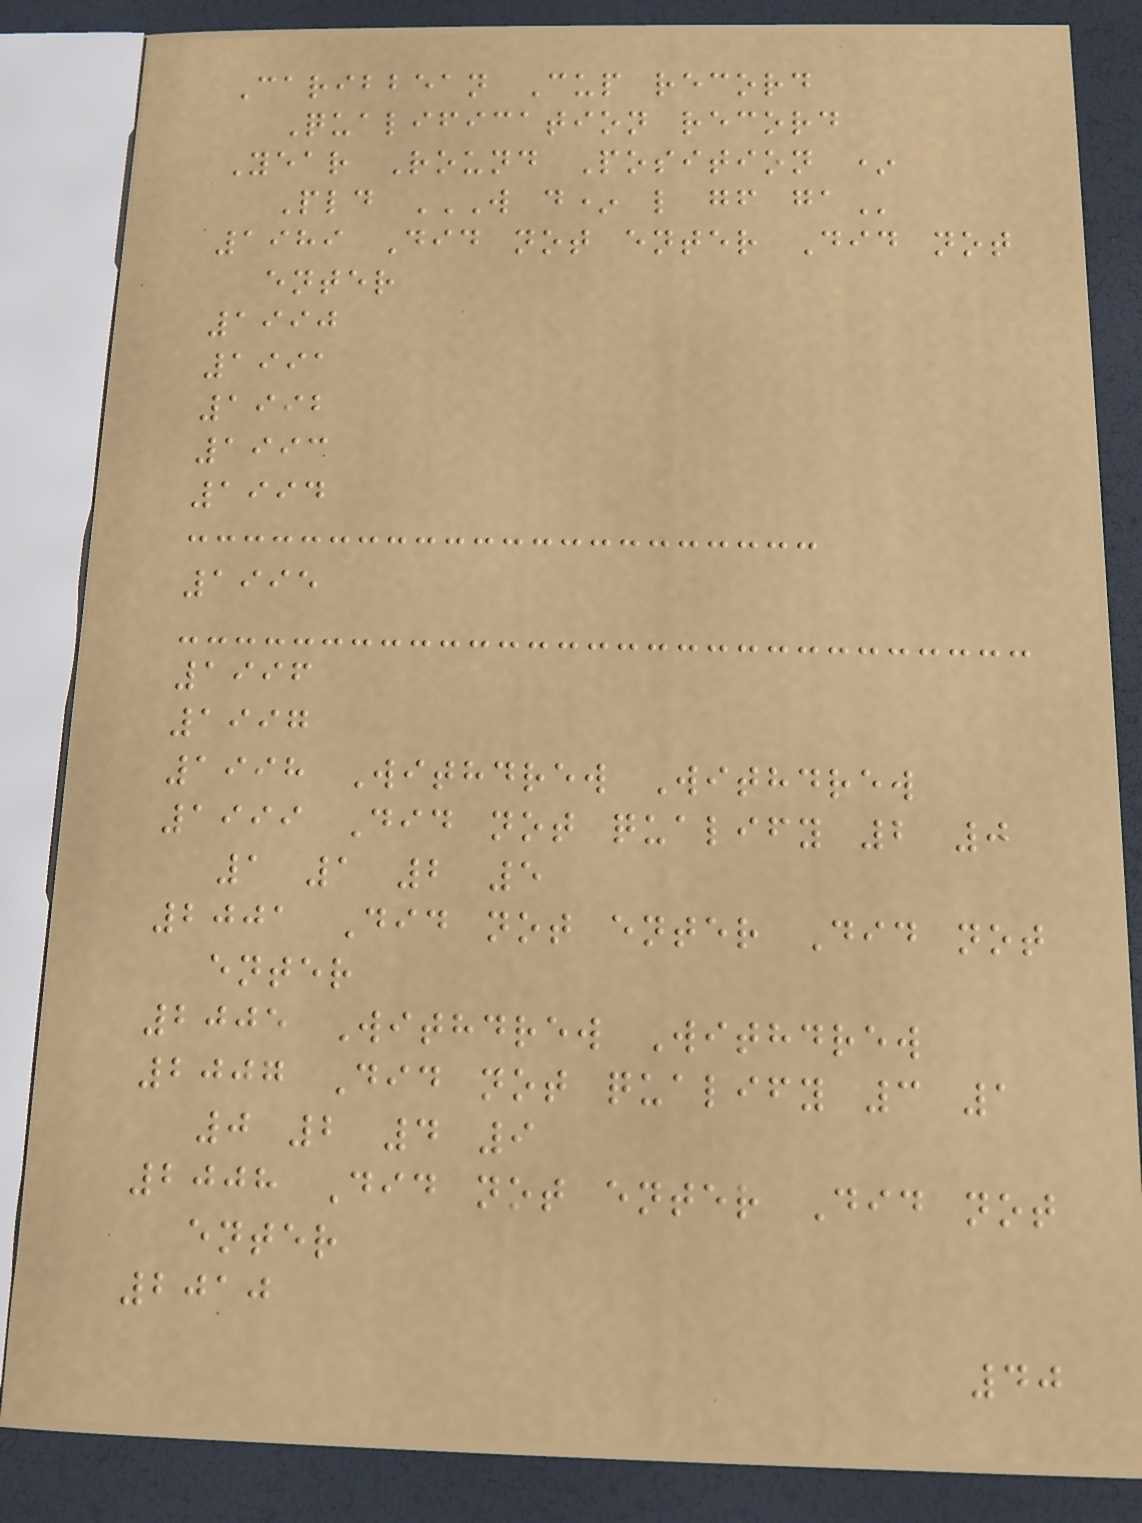Caribbean Cup record
Qualification record
Year Round Position *
Pld W D* L GF GA
1989 Did not enter Did not
enter
1990
1991
1992
1993
1994
1995
1996
1997
1998 Withdrew Withdrew
1999 Did not qualify 2 0
1 1 2 5
2001 Did not enter Did not
enter
2005 Withdrew Withdrew
2007 Did not qualify 3 1
0 2 4 9
2008 Did not enter Did not
enter
2010
40
